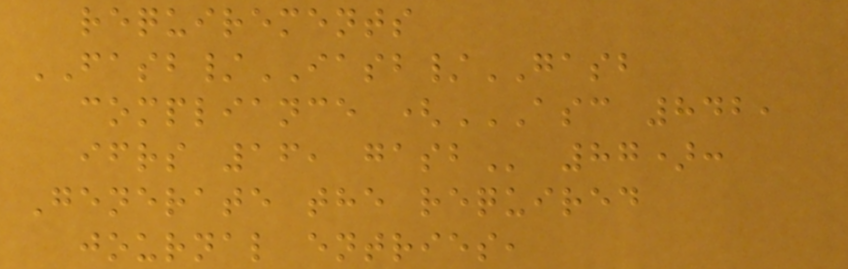requirements
FASB/IASB/GASB
compliance (ASC 842,
IFRS 16, GASB 87):
Generate the required
journal entries,
